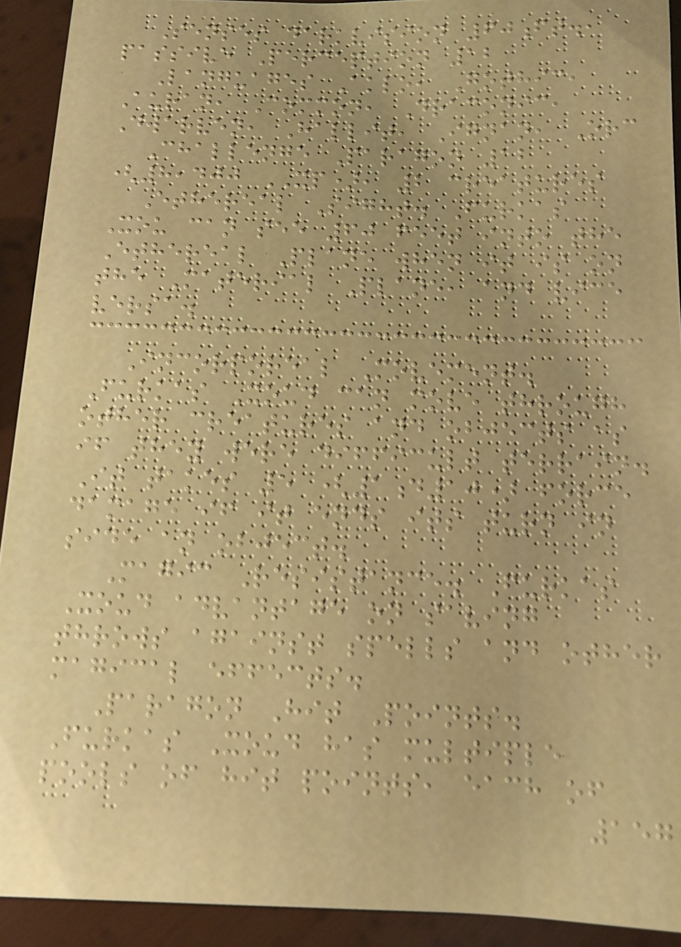Senses darkvision 60ft.,
passive Perception 12
Languages Aklo, Gothic,
Auran, Common, Draconic,
Dwarven, Hallit, Ignan, Orc
Challenge Paragon 12
(8,400 XP), 2 creatures
Ethereal Sight. Furkas
Xou can see 60 feet into the
Ethereal Plane when it is on
the Material Plane, and vice
versa.
Incorporeal Movement.
Furkas Xoud can move through
other creatures and objects as
if they were difficult terrain.
It takes 5 (1d10) force
damage if it ends its turn in
side an object.
Magic Resistance. Furkas
Xoud advantage on saving
throws against spells and other
magical effects.
Paragon Hit Points.
Furkas Xoud has multiple
pools of hit points, each of
157
